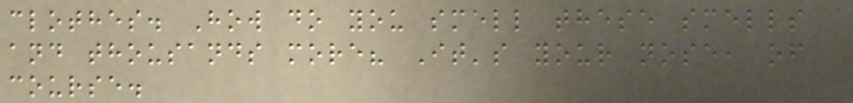clothes. How do you smell these smells
and thousands more? It's your nose, of
course.
